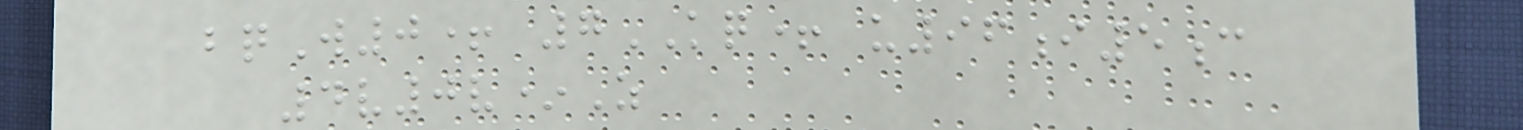bqW0+ 7KQ+ u96i5c
4v0v*Z
